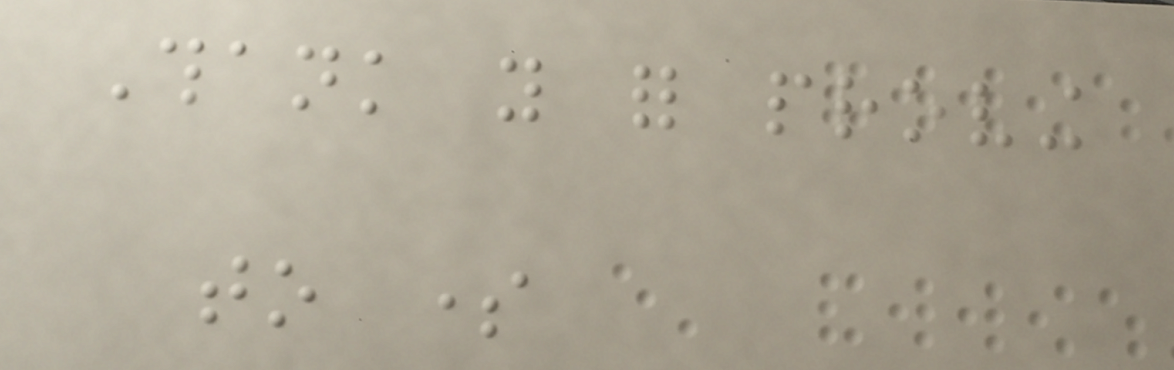Thank you for proving
to some
